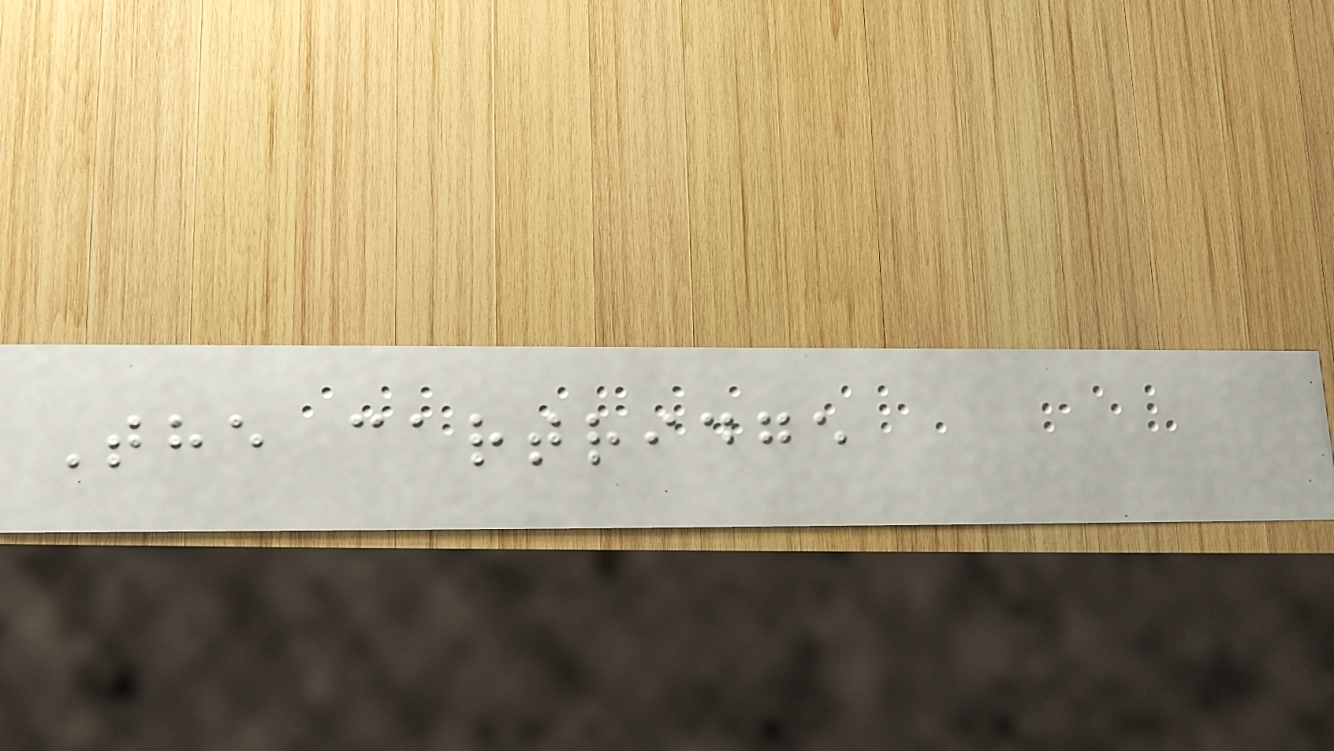The cartridge
